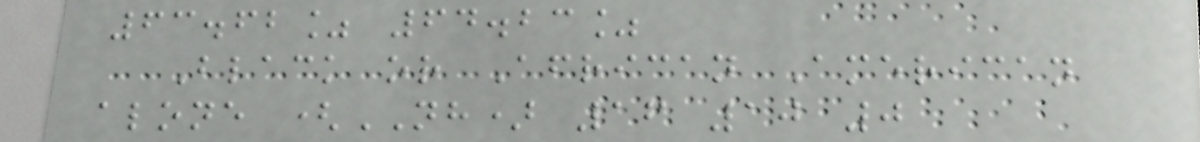63.62% 64.23%
Black or African American
alone (NH) 16 10 0
